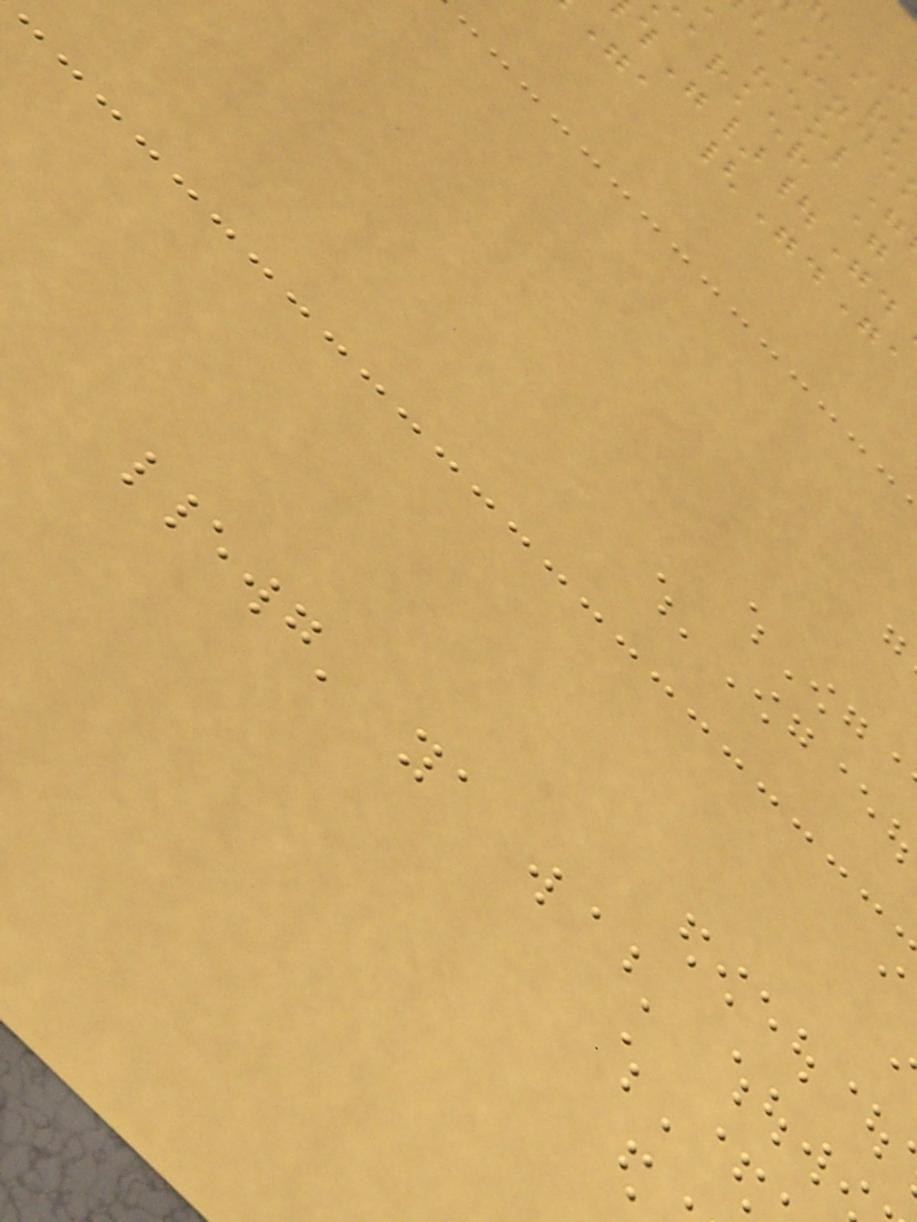, "eol
arker =
", {".",
